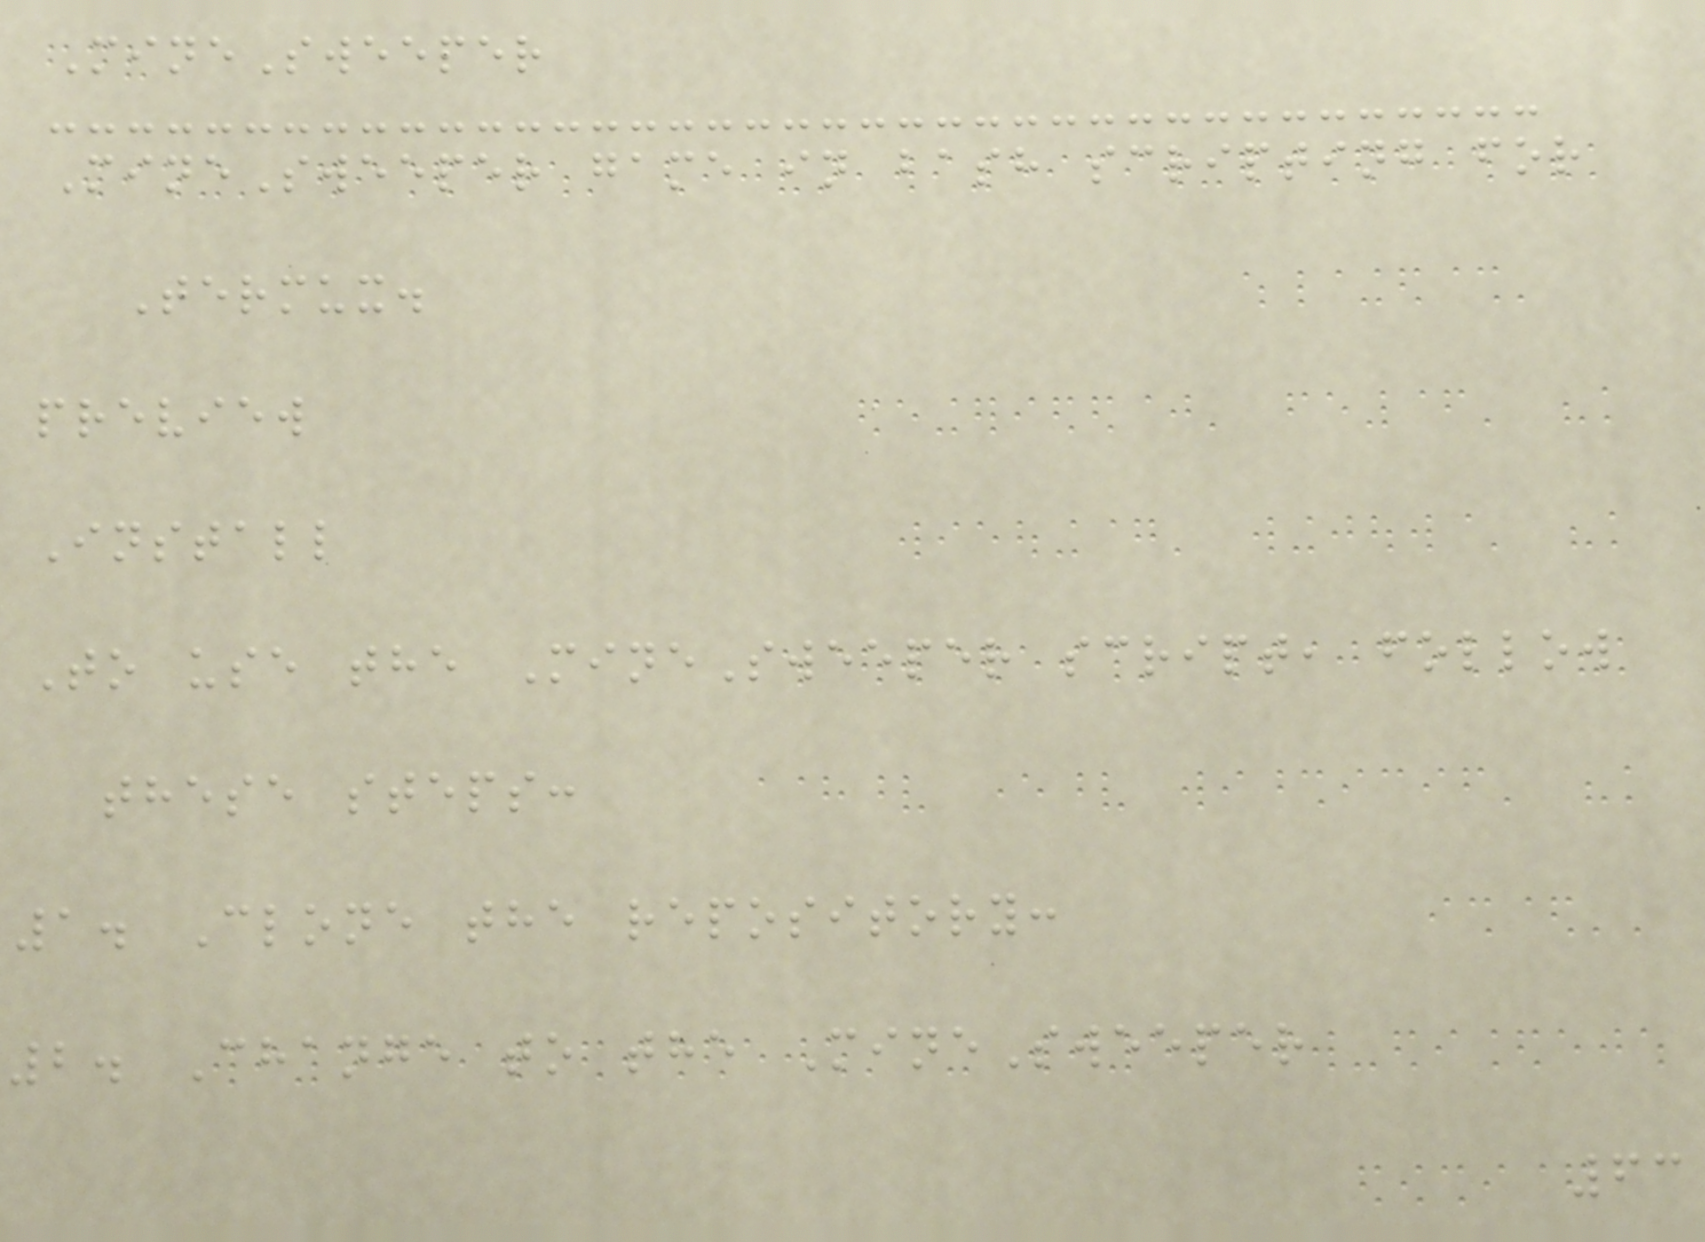MineSweeper
MineSweeper game in bash scripting for
Termux.
preview
Install
To use the MineSweeper script, follow
these steps:
1. Clone the repository:
2. Change to the MineSweeper
63
